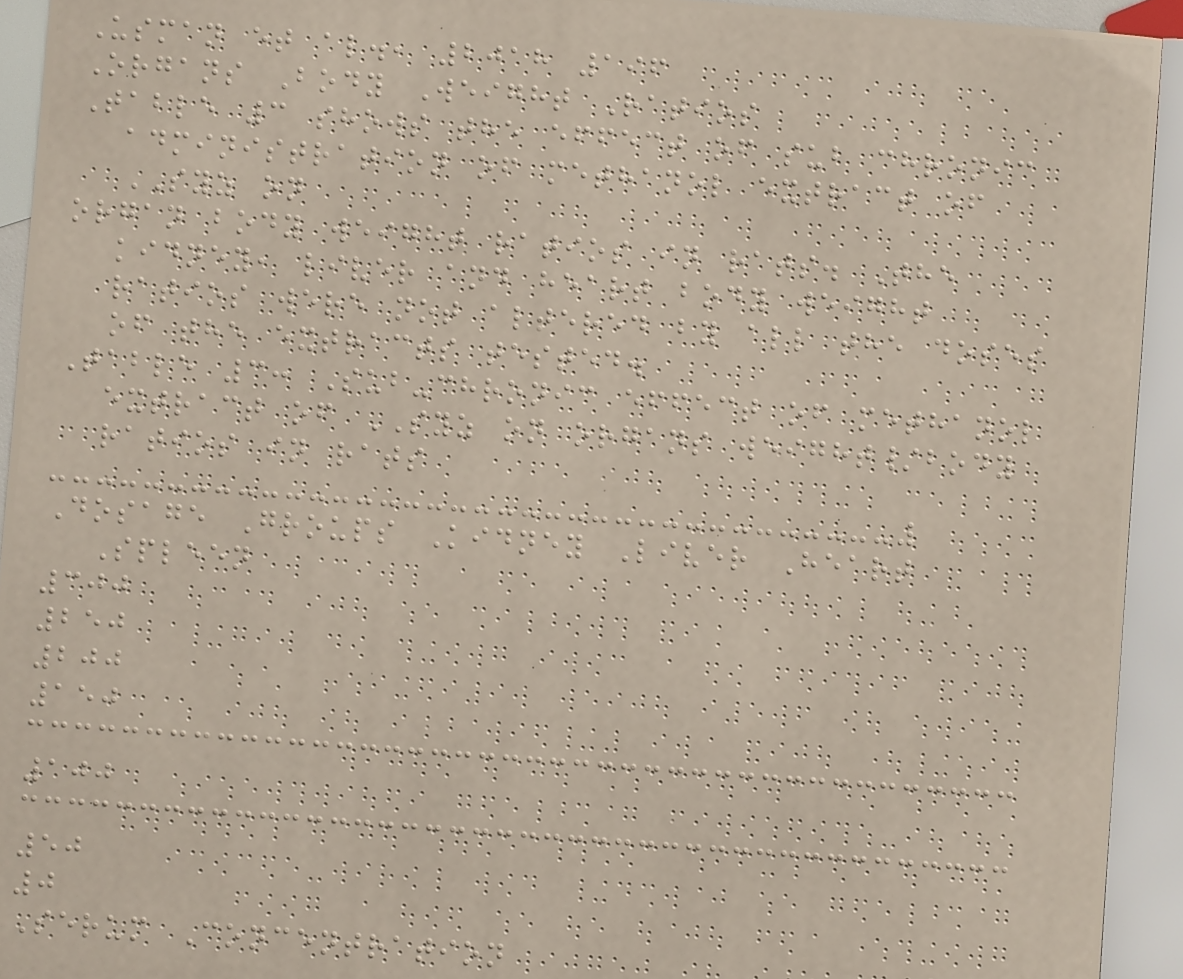Usman et al., 2018 196
Organs Body Weight Ratios
Table 3 shows the effect of sub chronic
administration of methanol extract of
SYZ on
organ body weight ratios in rats. The
kidney, liver and heart body weight
ratios were not altered by all the doses
of the extracts tested.
Table 3: Sub-chronic effect of methanol
extract of SYZ on organs weight/body
ratios in rats
Dosage Groups Kidney Liver Heart
Spleen
300
250
200
150
100
50
0
Serum Concentration
